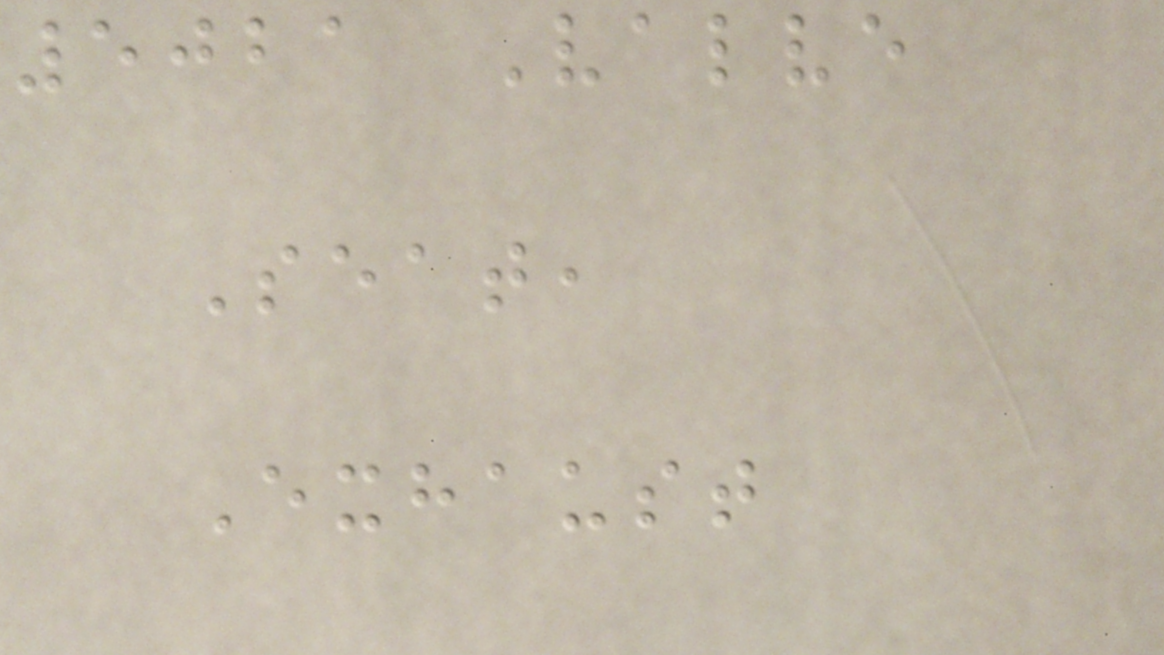5021 Valve
Seat,
Exhaust
